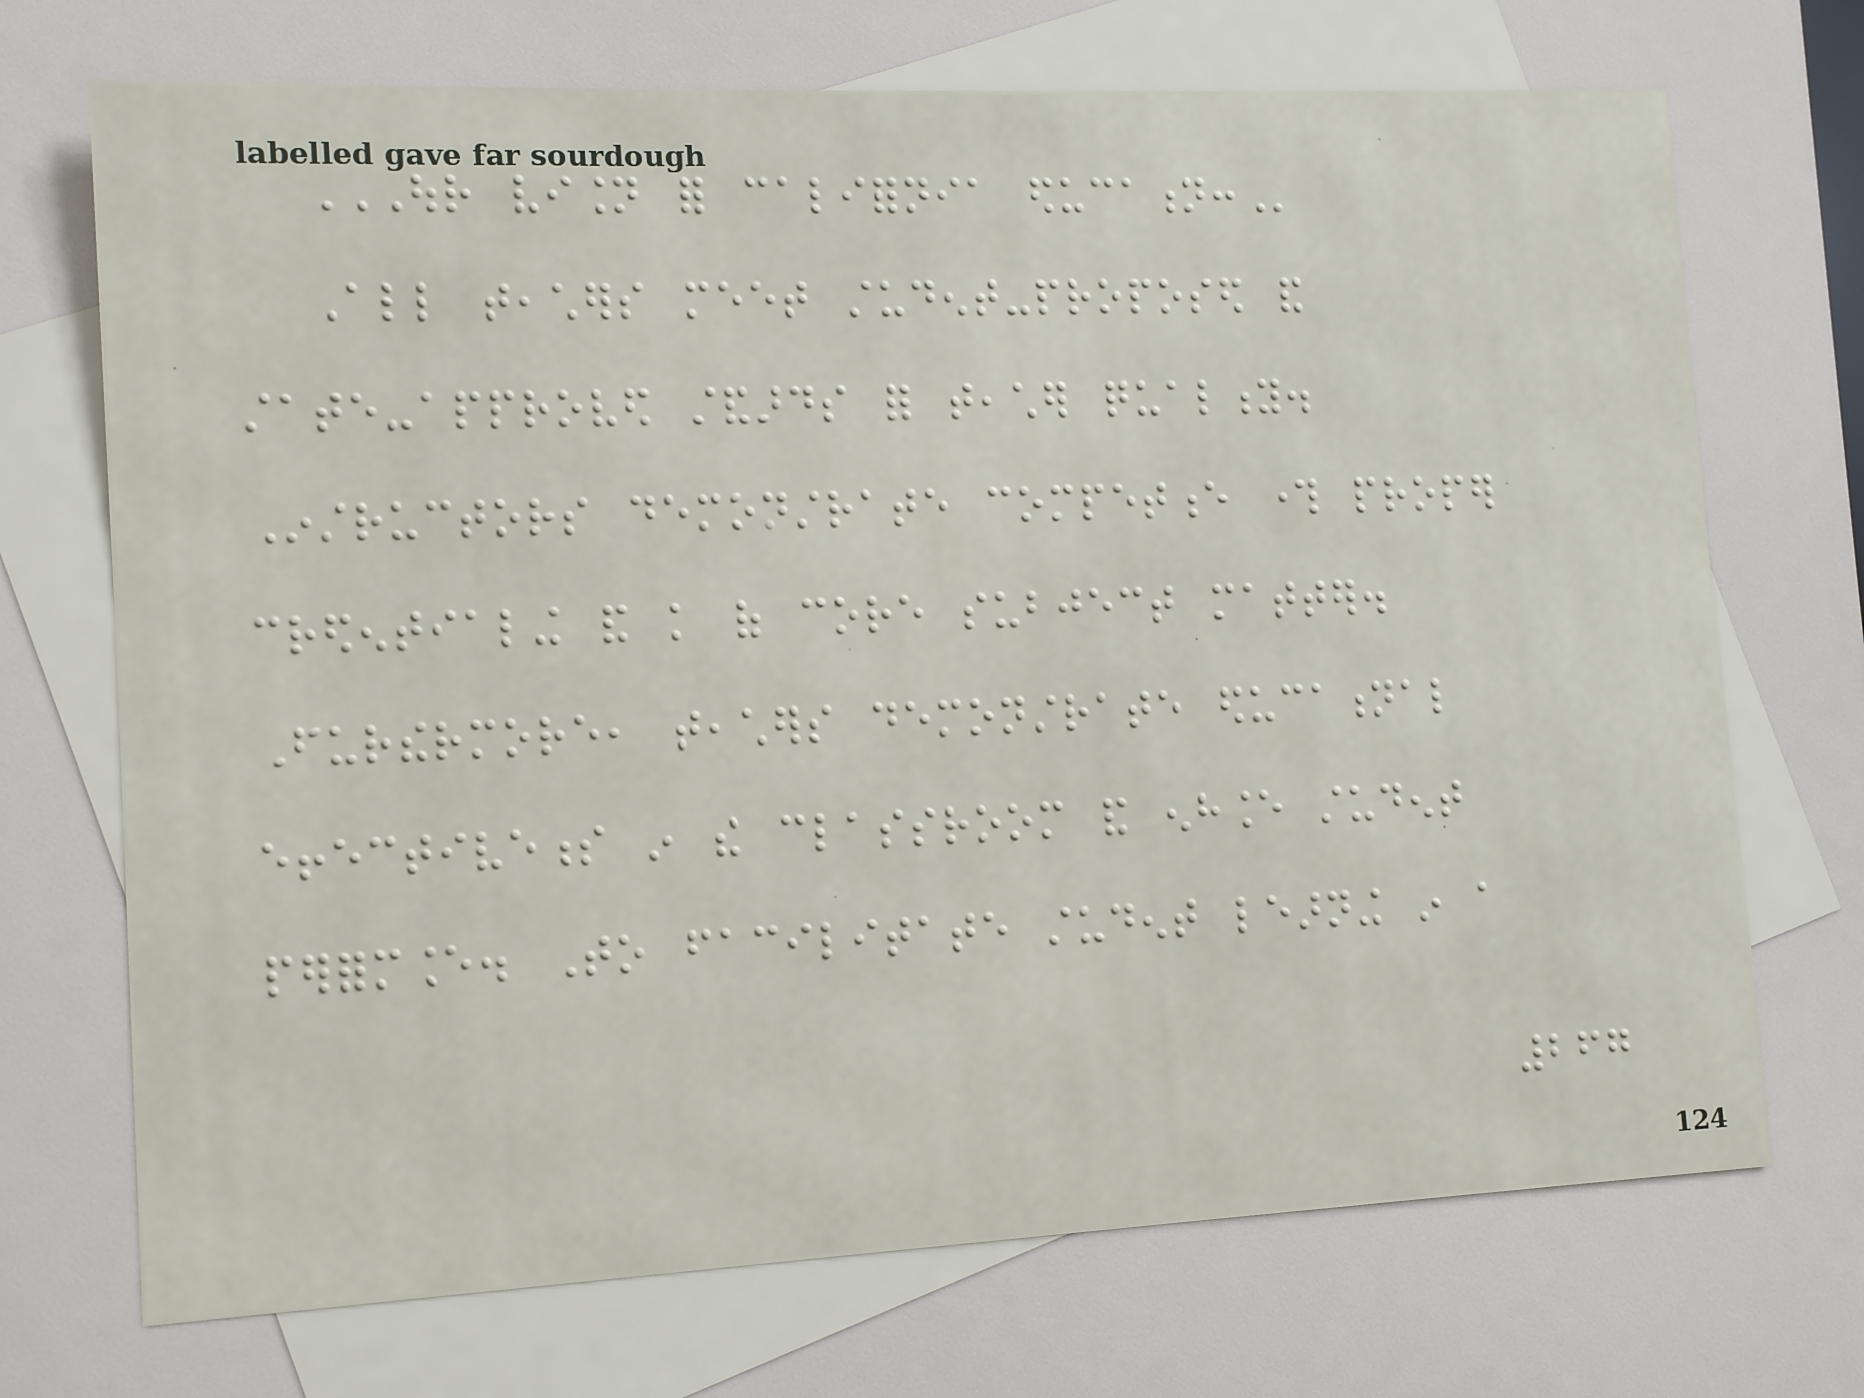OUR VISION FOR CALIFORNIA EDUCATION:
All teachers meet student-proposed and
state-approved standards for teacher quality.
Instructors demonstrate competence through proper
credentialing and knowledge of core subject matter.
Furthermore, teachers demonstrate educational
effectiveness in the classroom and enhance student
performance. To facilitate student learning in a
267
